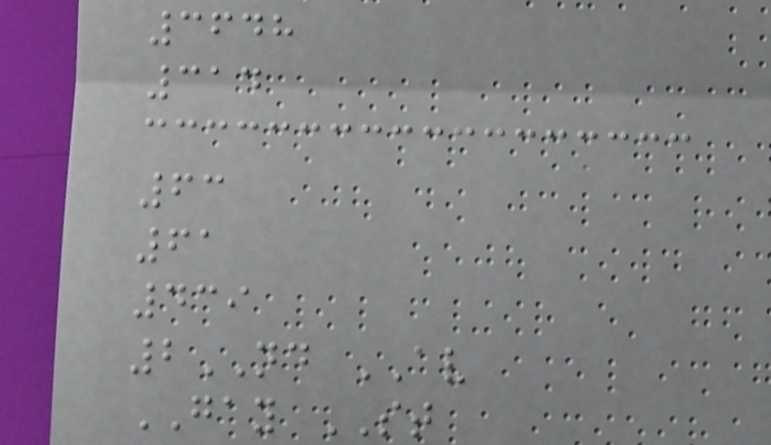3648
314
63
61
439
2ND AV
GAY ST
